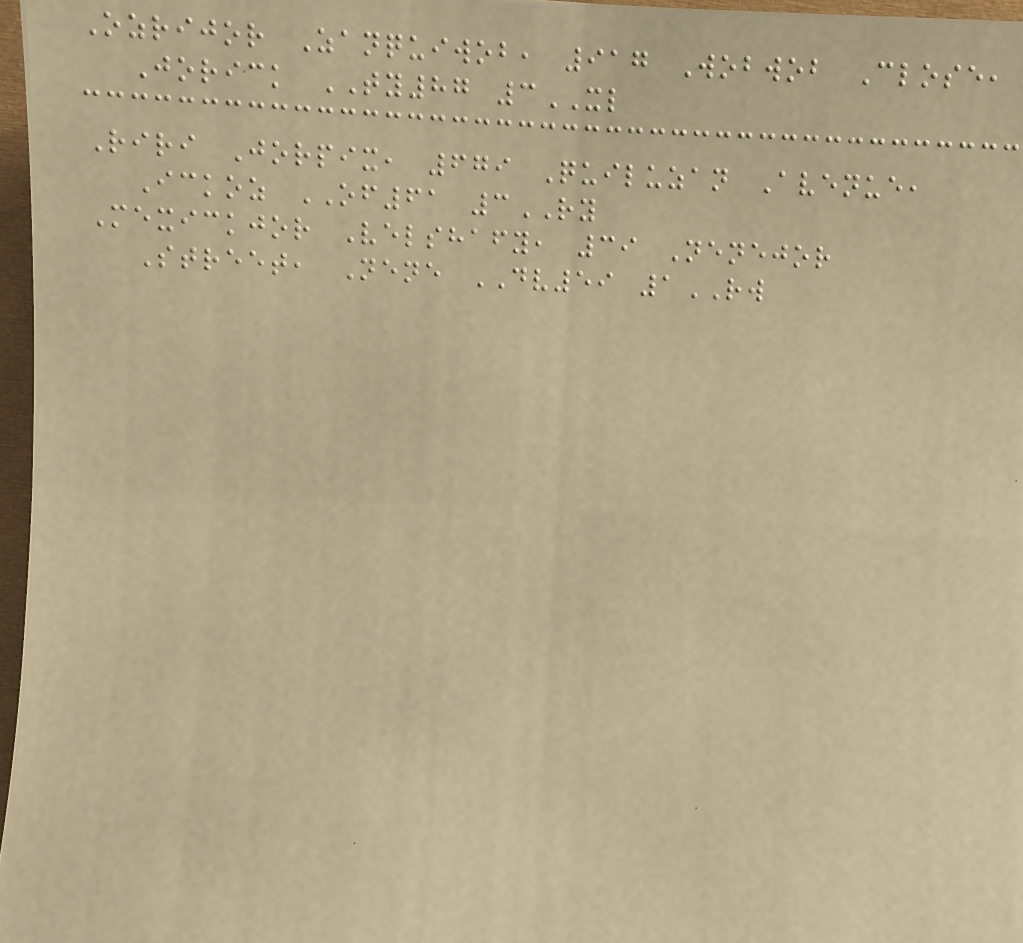Ozrijor Zanquiwob, 917 Wobwob Close,
Jorick TY87 3XL
Riri Jorpix, 679 Quiluzan Avenue,
Ickoz OF61 3RY
Mexickjor Velshafy, 39 Nenejor
Street, Nene DV59 1RW
